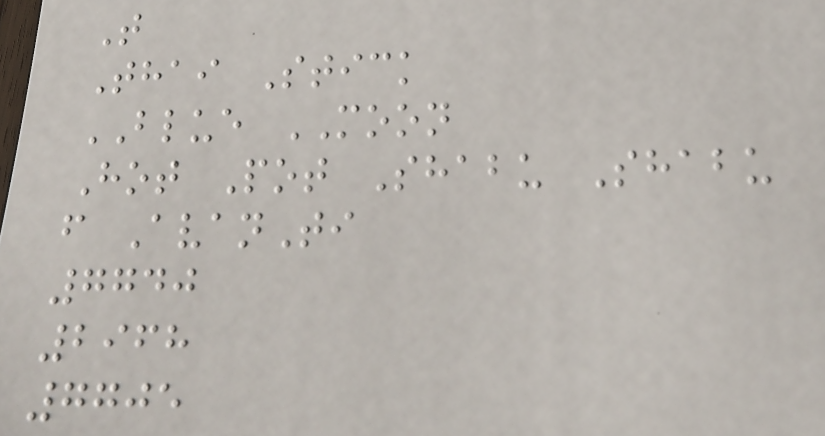T
Thai Stick
BLUE MOON
Hot Pot Shabu Shabu
f AvanTi
7740
2968
7705
